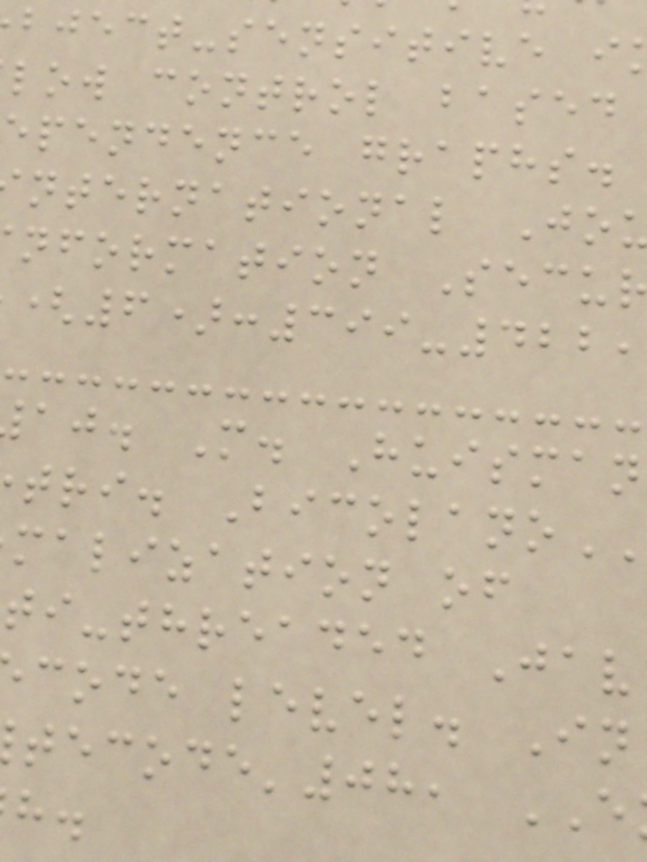bject-sensitive i
low control based
ependence graphs.
nternational Jo
nformation Secu
(6):399-422,
aj. M. Huisman
tri. Bicolano
malization of
ti-threaded Jav
code level. In
tecode'08,
